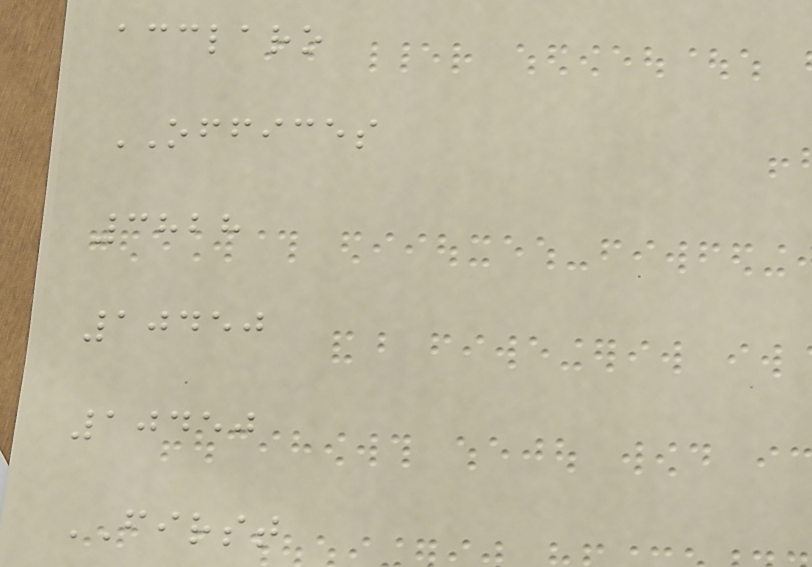acclaro
OFFICES
3828
10450
10450
FIRST
